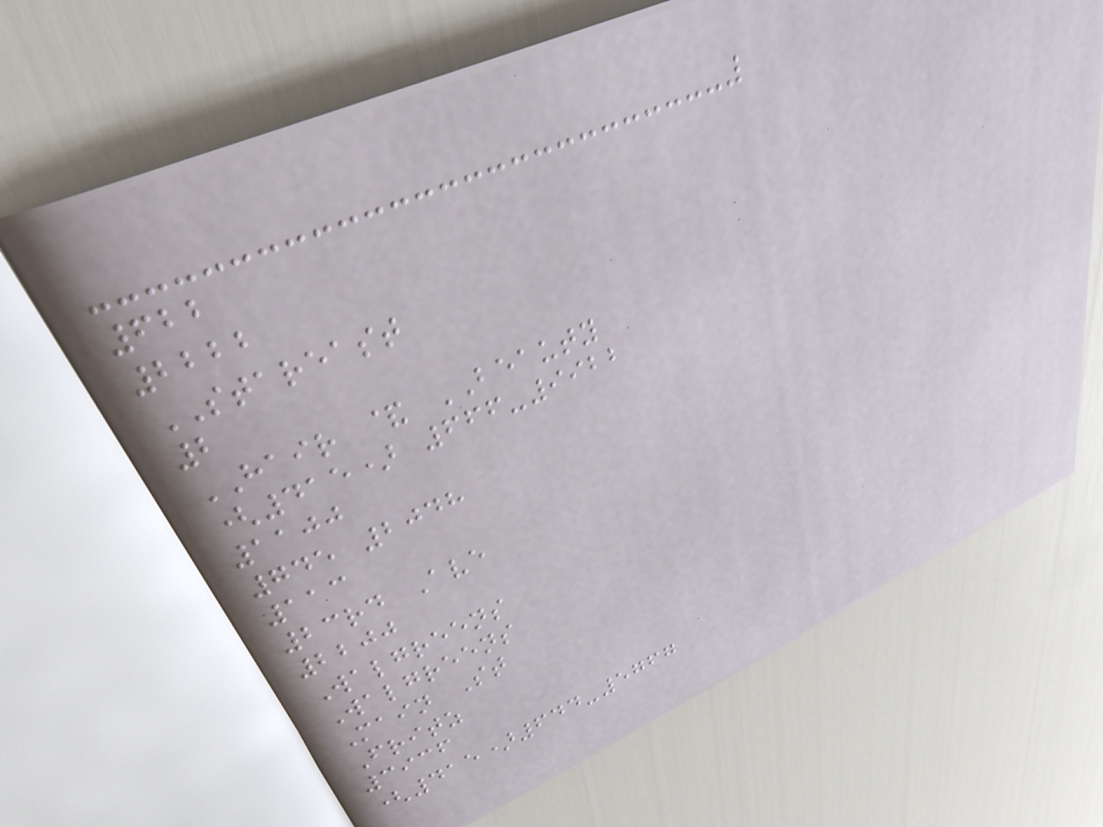622
2222
STAREAST
2
HAIR & BEAUTY
(415) 666-9922
1100
745 2048
113
23rd Ave
2200
Walgreens
Walgreens
Main St
Fritz
3936
(415)644-5767
